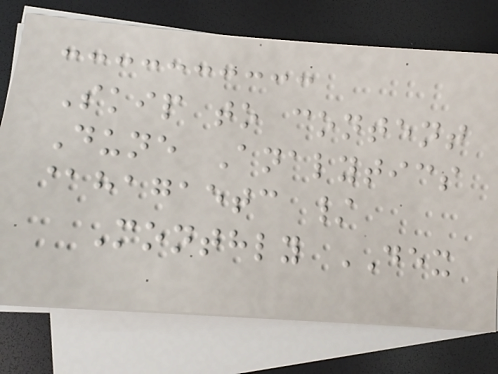Skip to content
Dune Analytics
@hagaetc /
Monthly DEX
